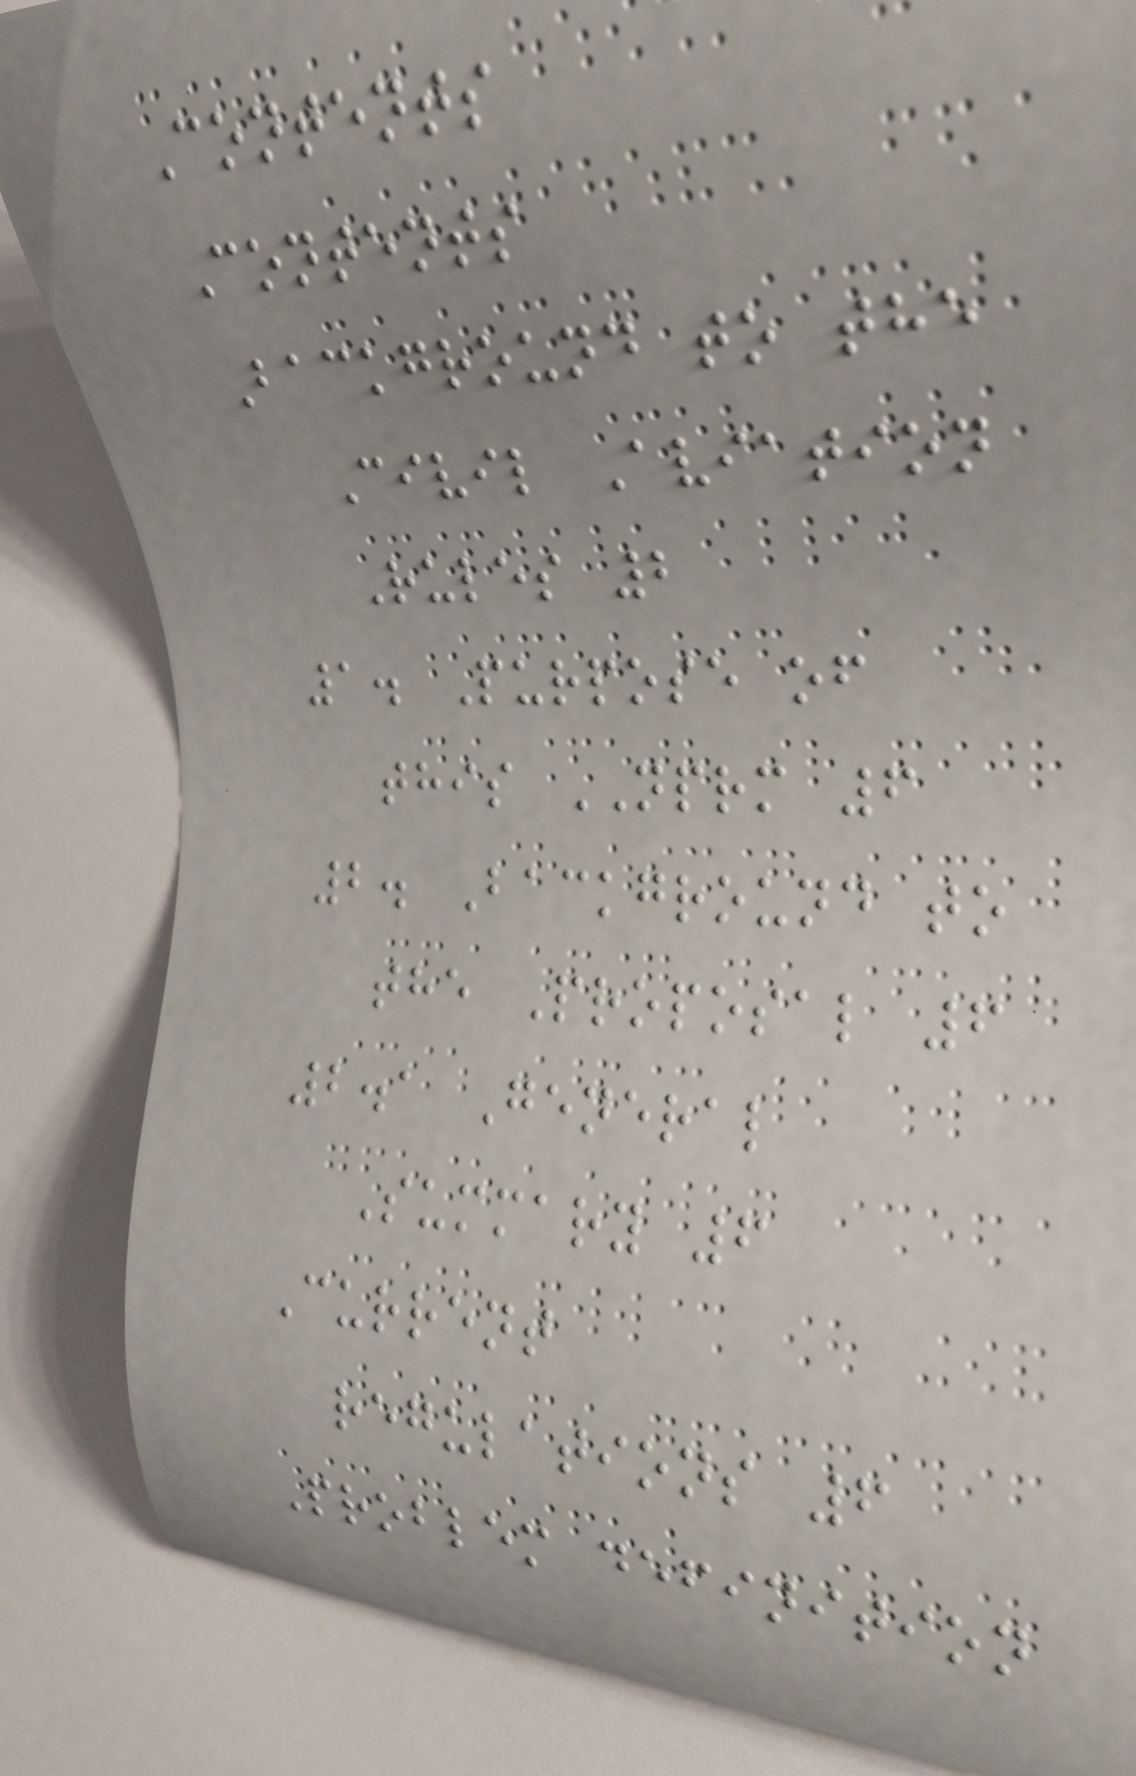Contents
Contents
Background to the
Civil Aviation
Rules 2
1. Purpose of
this NPRM 6
2. Background to
the Proposal 6
2.1 General
Summary 6
Current
regulations 6
Problem definition
